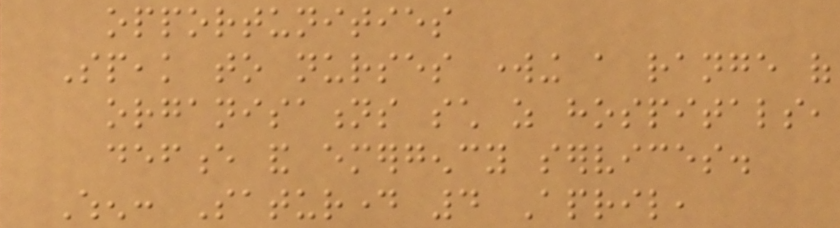opportunities
Speak to nurses working a range of
organisations such as hospitals,
defence and emergency services.
When: Saturday 4 April,
